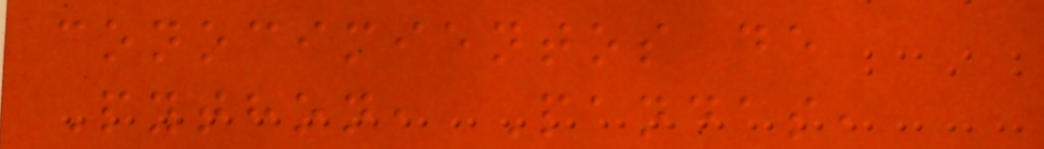conocimientos de
Python, Pandas,
